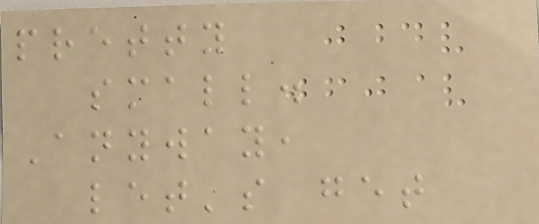pretty
small.
Anyway,
let's get
